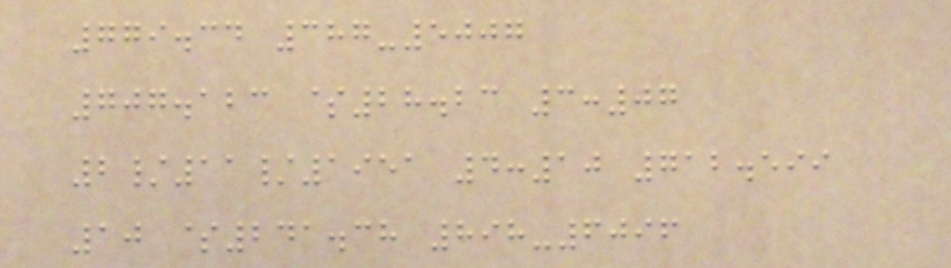779.34 387-5007
707.123 $28.23 3:07
2/11/1951 4:10 712.599
10 $241.38 898-6096
